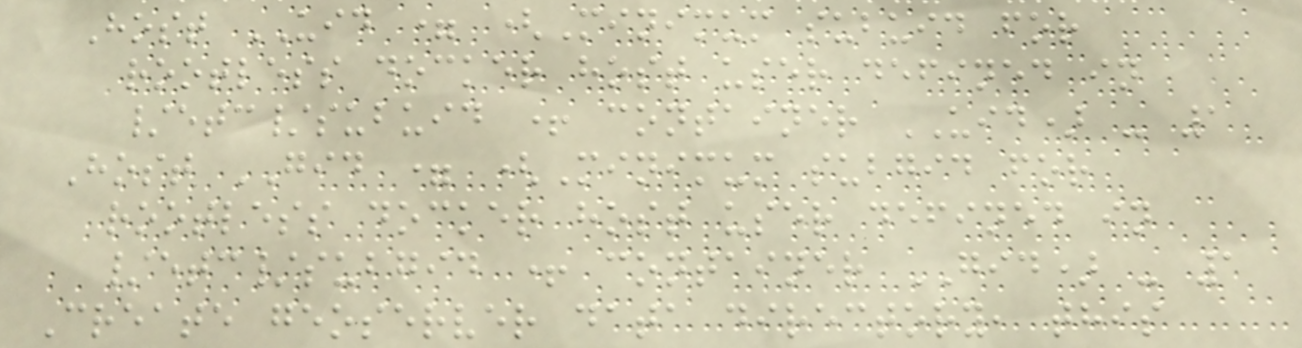Host UID = (Minimum subuid for
rootless docker host user defined in
/etc/subuid + container UID) - 1
Host GID = (Minimum subgid for
rootless docker host user defined in
/etc/subgid + container GID) - 1
Create geoserver data directory, this
